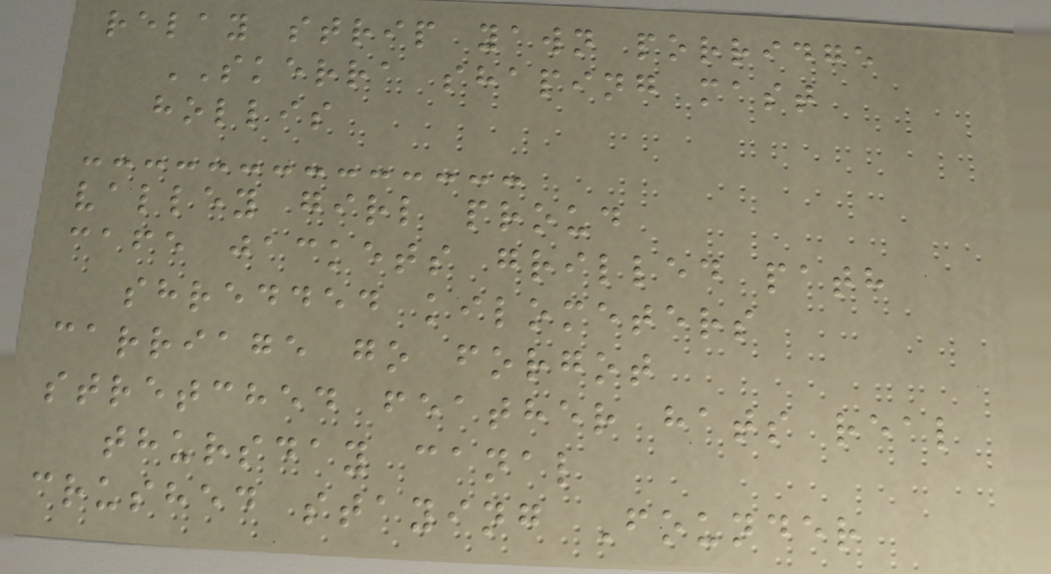relay strip yawn porridge
SKERRA shaping mast
hollis
valley girl proud
cafe jackets grilled path
shredded kilometers
carriage go forgot
stretched feather hats real
thursday canal
crushed staying Founder
